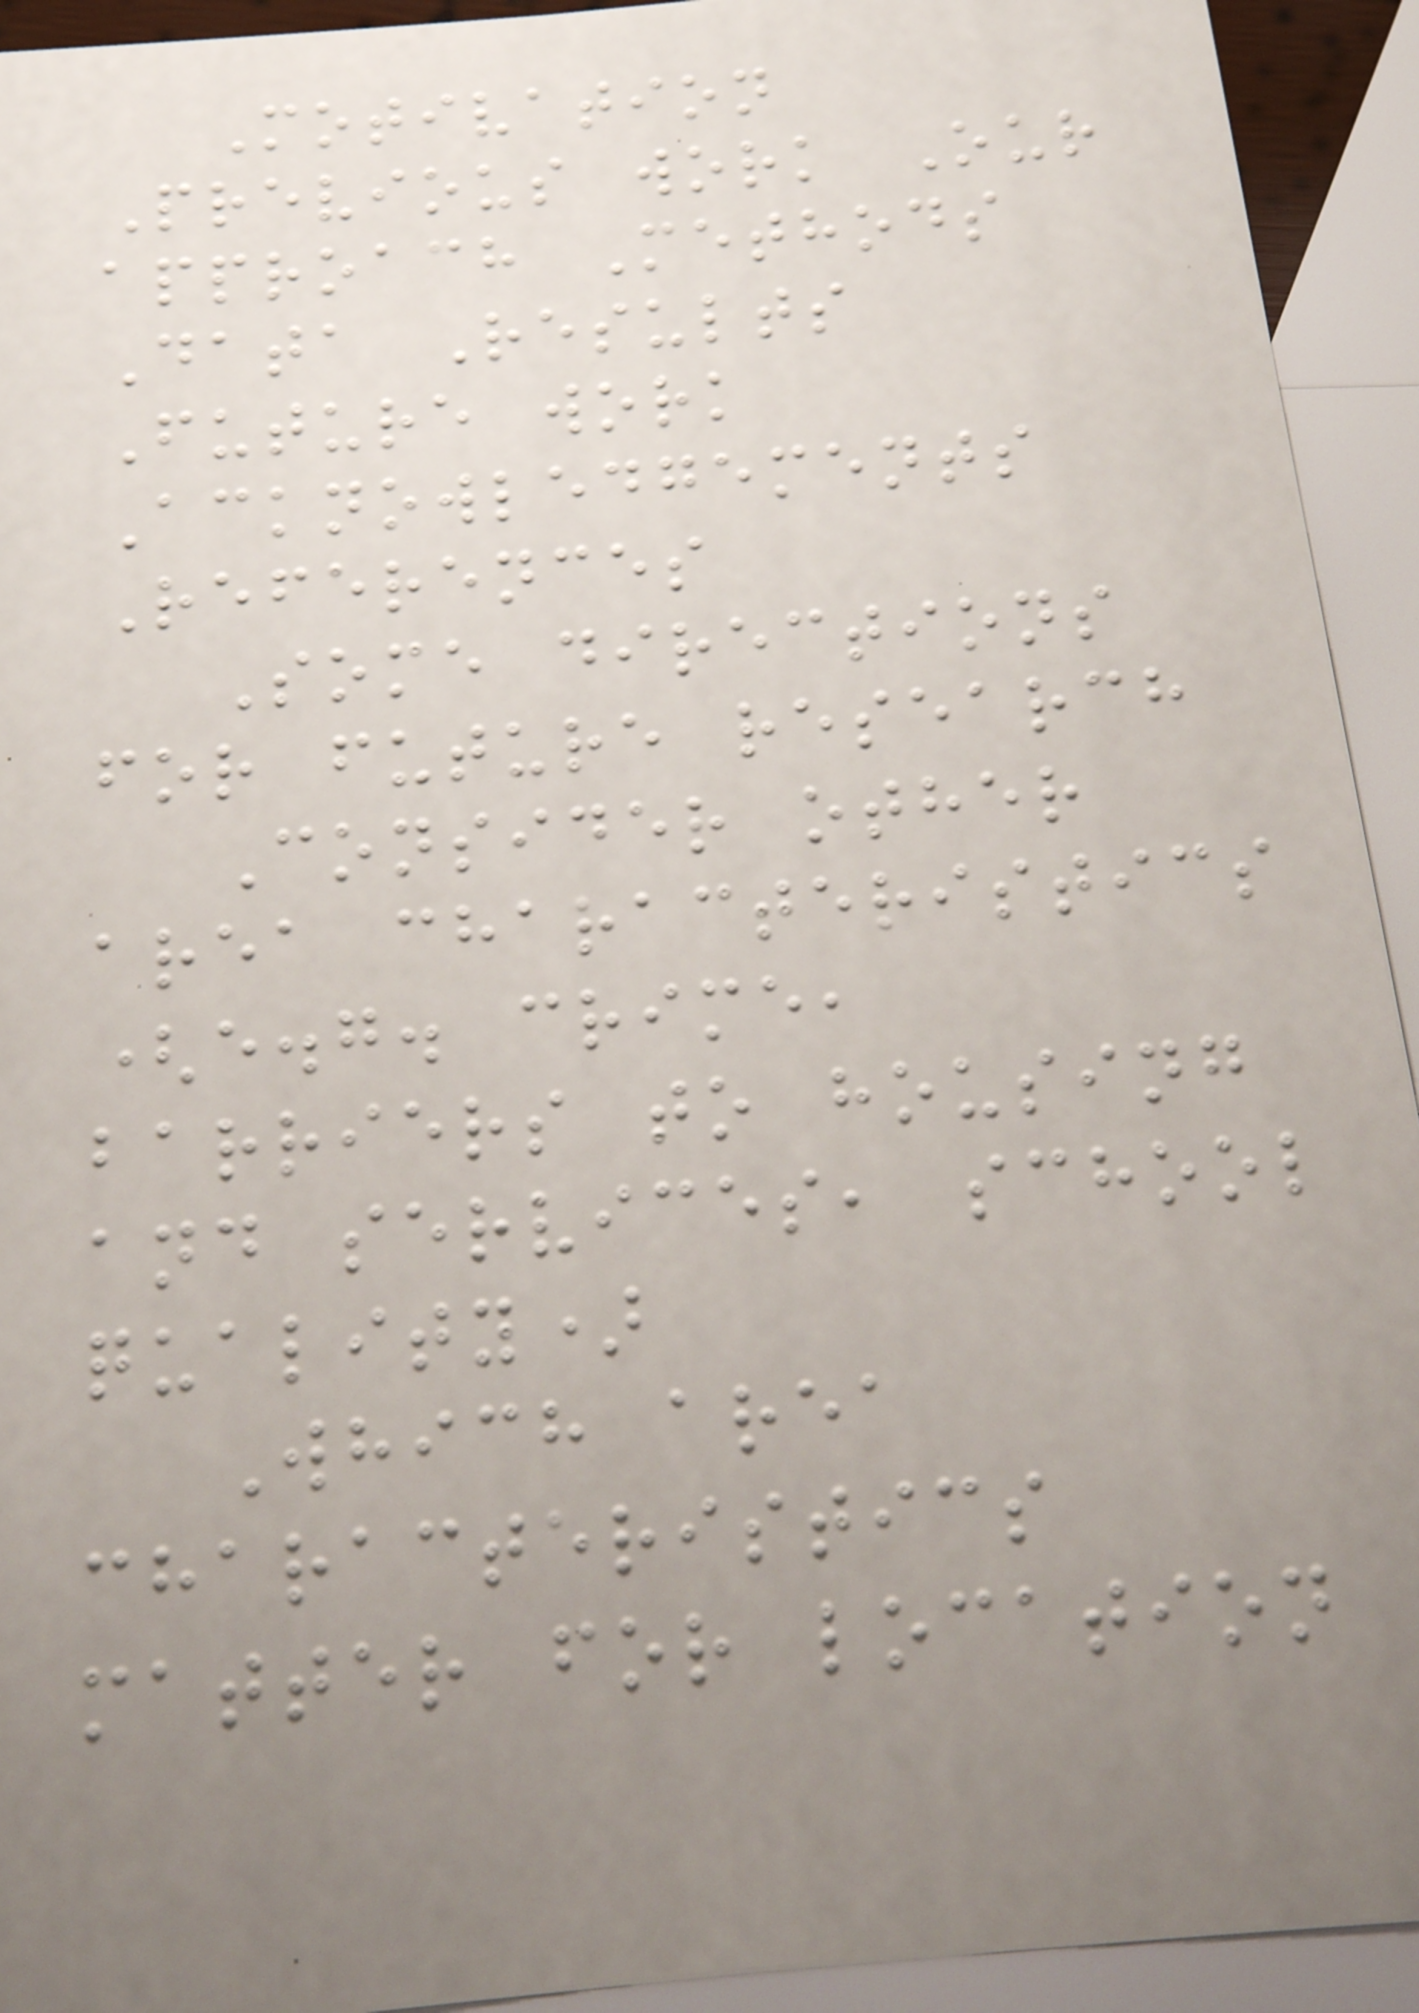Motivation
Previous work Our
approach Methods
Data Results
Future work
Acknowledgements
References
Some directions
for future research
Consider other
area characteristics
(e.g. crime,
barriers to housing
and services, school
quality)
Which area
characteristics
matter for location
